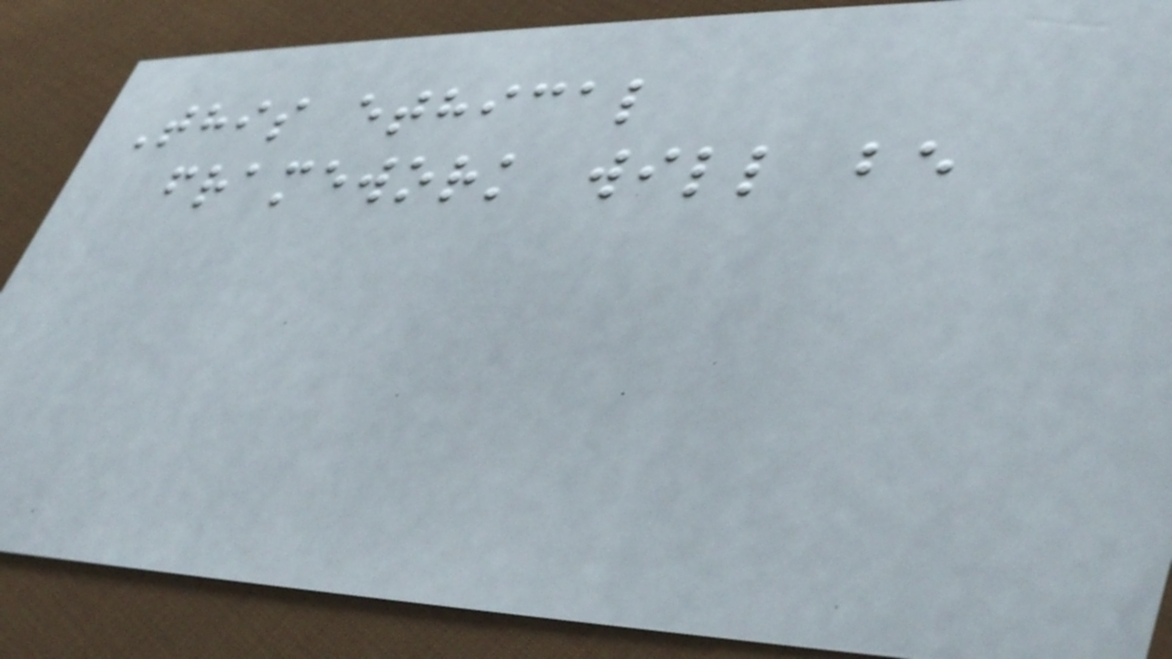This ethical
framework will be
